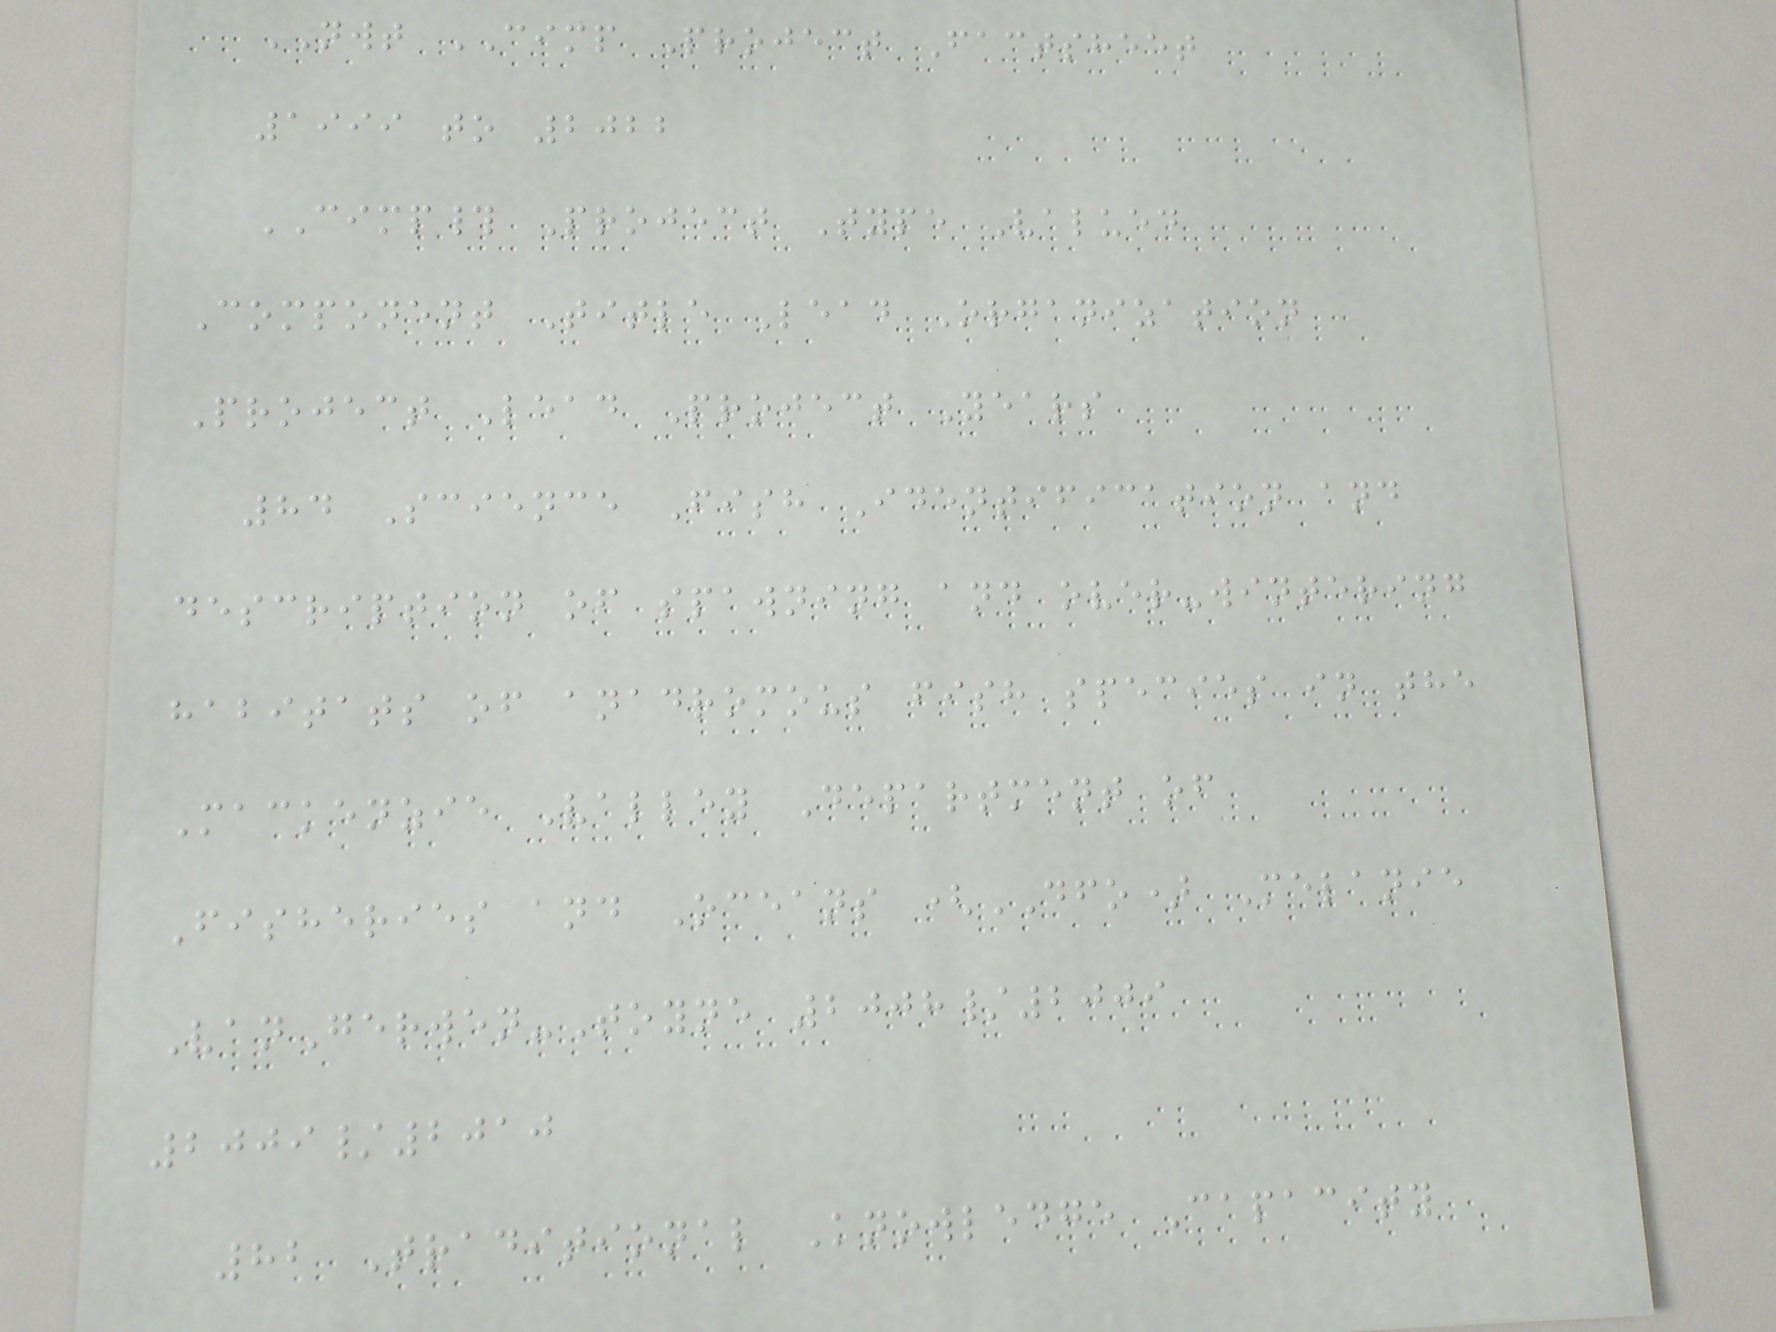NWT CIMP Project Factsheet
1999 to 2022
CIMP# Project Type Valued
Component Title Lead Organization
Project Lead Project Years
84 Science Fish Identification and
description of spawning and over-wintering
habitats of anadromous fish species in the
Mackenzie Valley Department of
Fisheries and Oceans (DFO) Melanie
VanGerwen-Toyne 2008/2009
2009/2010
82 Traditional Knowledge Capacity
